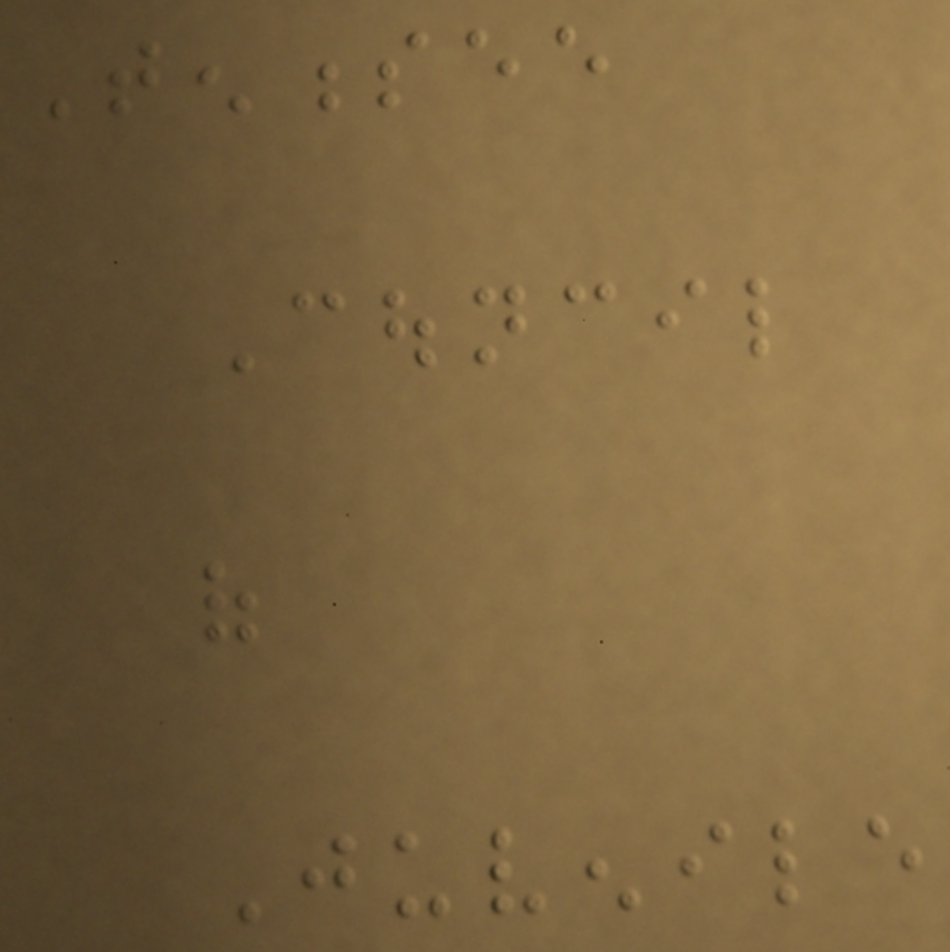Tennessee
Council
of
Juvenile
